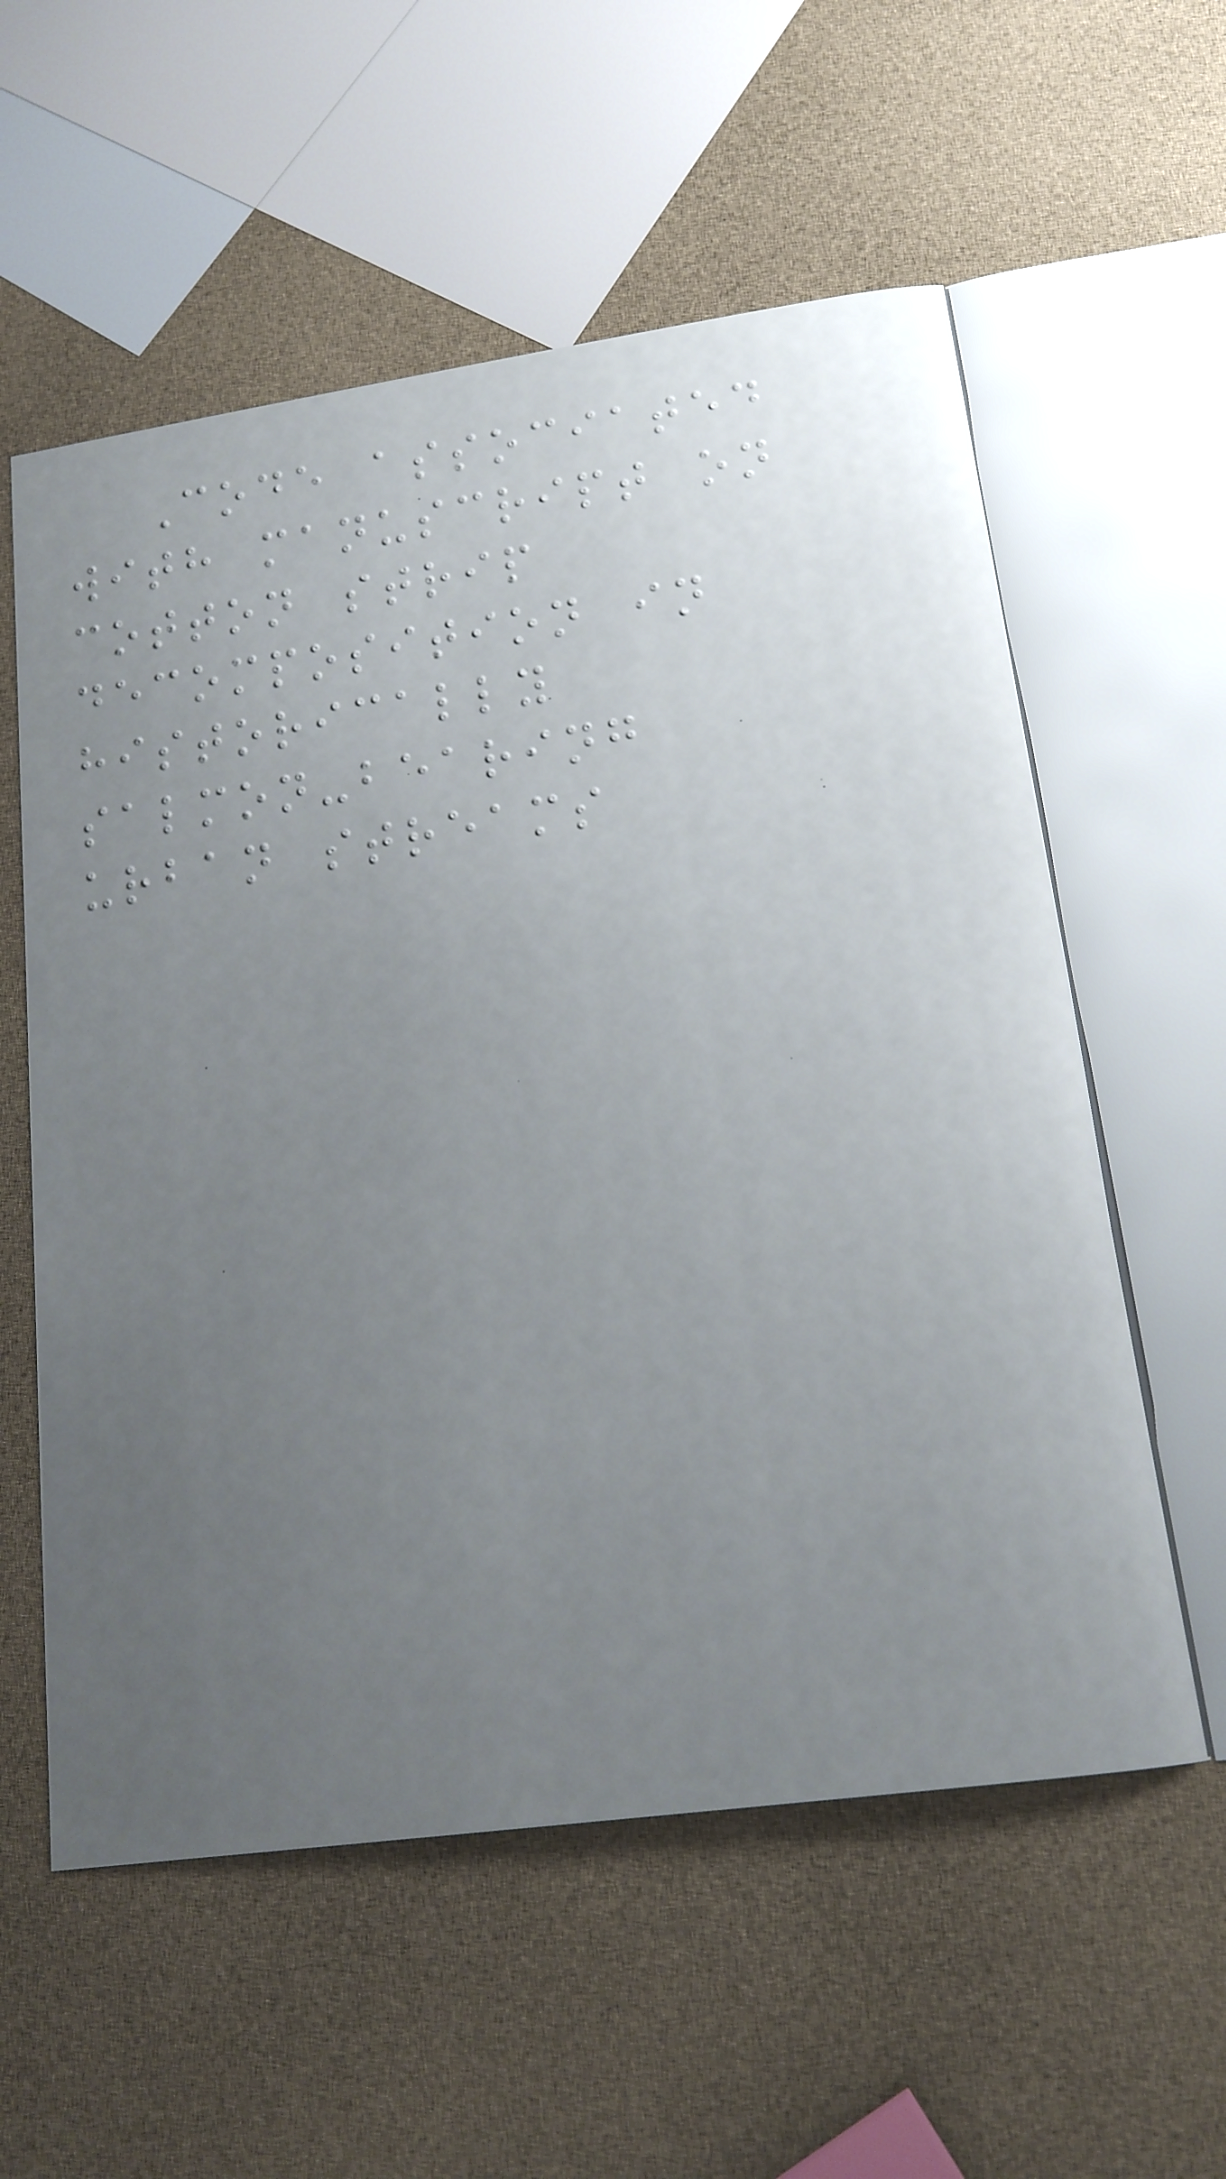Code associated
with manuscript on
cotton strip
decomposition in
historically
salmon-bearing
urban streams
